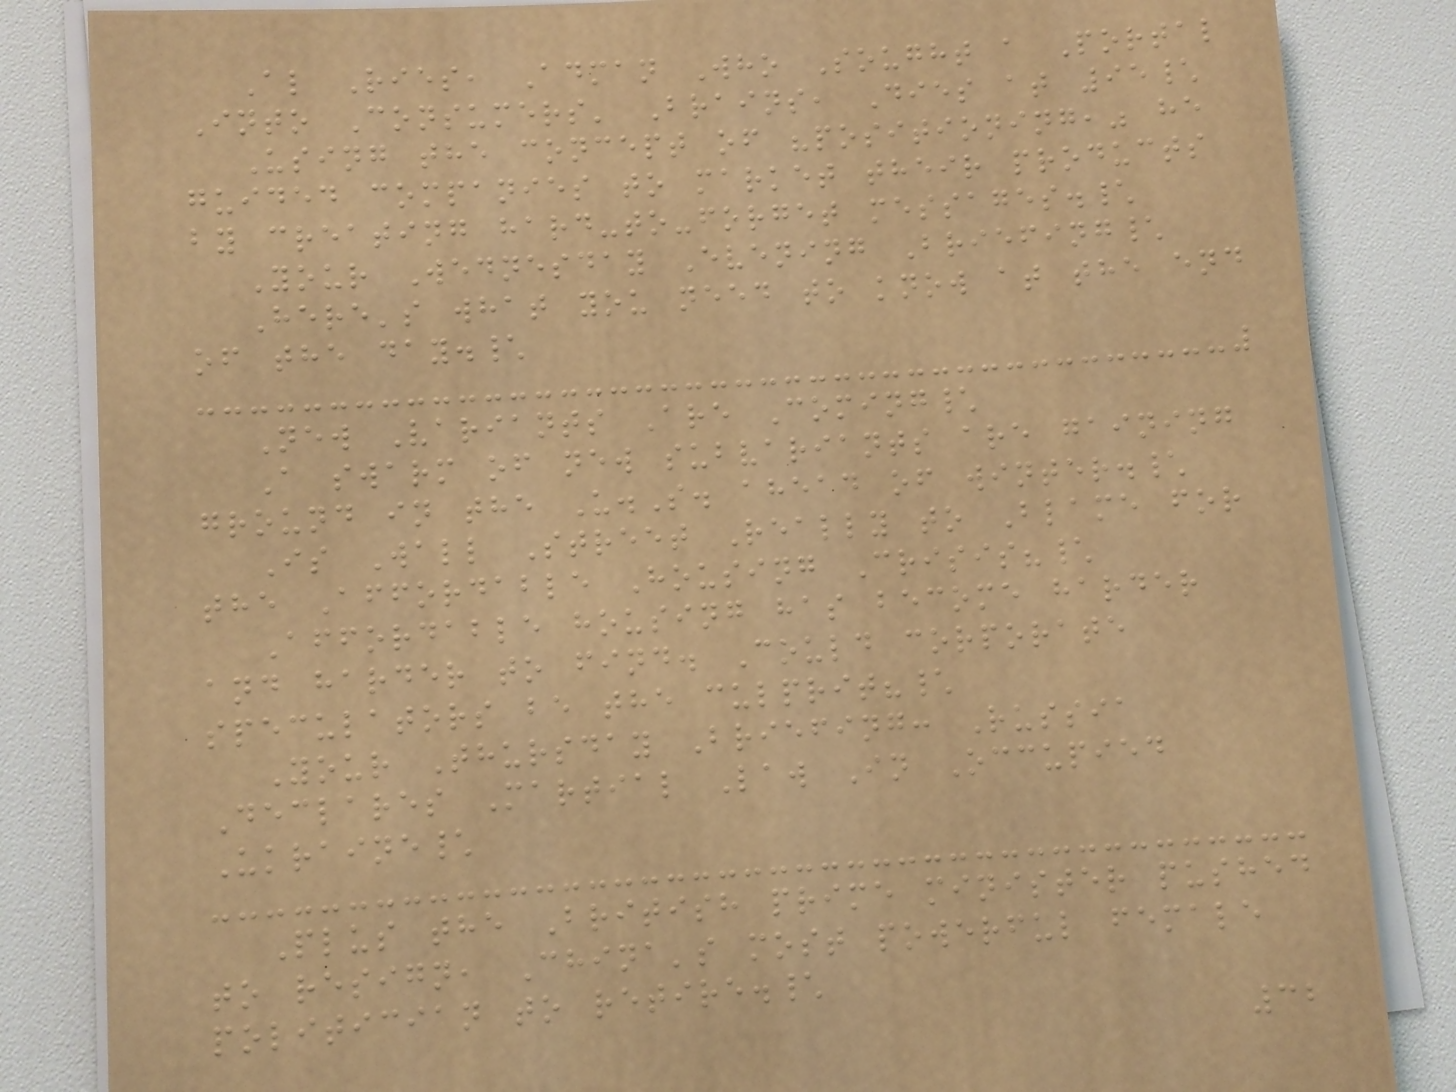Al Ries, Adman Who Sought a Portal
Into Consumers' Brains, Dies at 95\
Using the concept of "positioning," he
guided companies to market their products
by creating hard-to-forget messages.\
Your Wednesday Evening Briefing\
Here's what you need to know at the end
of the day.\
New Variants Are Coming\
A swarm of new subvariants are gaining
ground in the U.S. ahead of winter.\
Is Wall Street Really to Blame for
the Affordable Housing Crisis?\
Affordable housing has become harder
and harder to find. Could corporate
speculators be the culprit?\
Your Thursday Briefing: Russia
Declares Martial Law In Occupied
Ukraine\
Plus the British prime minister pushed
to resign, China's most powerful female
politician to retire.\
32
